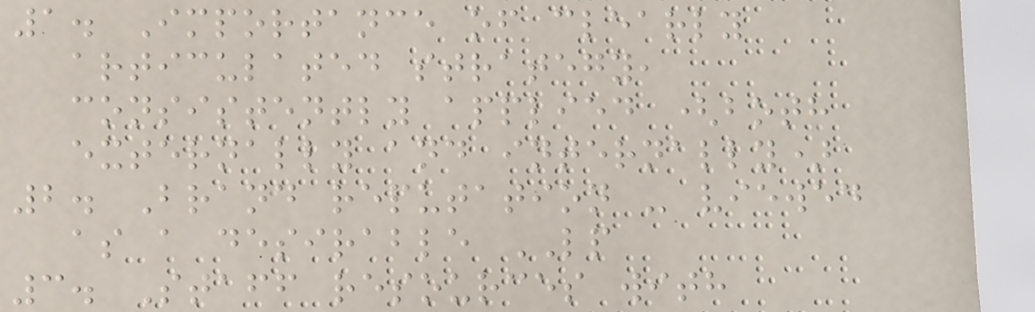1. Importance of clearly
articulated strategy,
consistently applied (both
externally and internally)
2. Brand reputation - viewed
as a desirable LP
3. Staff resources with
